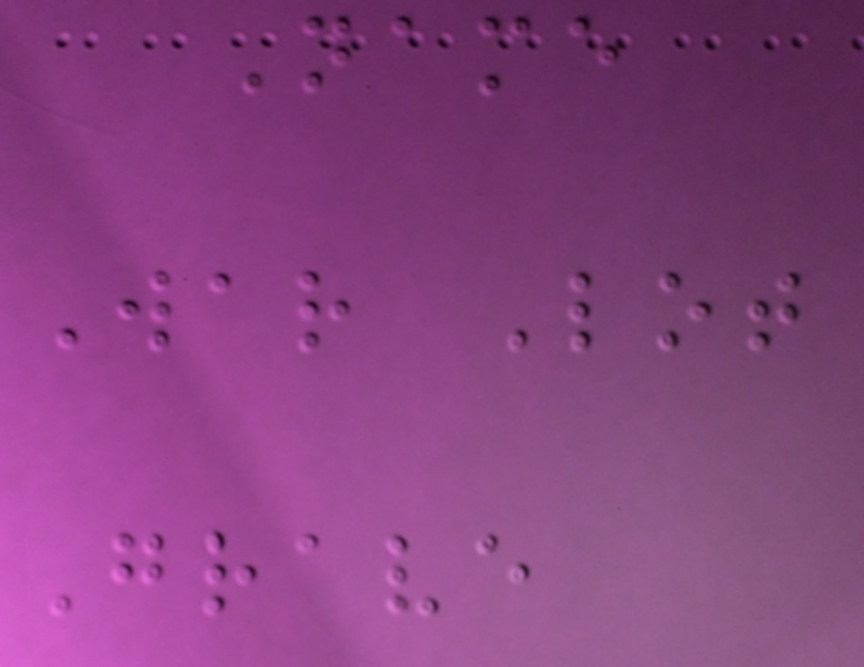Name
War Lot
Grave
